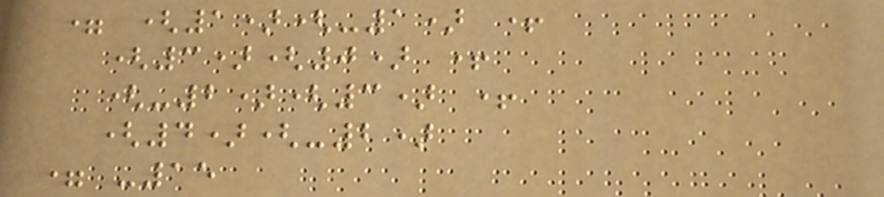= (1)(-1) +
(3)(0) +
(-2)(3) +
(4)(-2)
= -15
